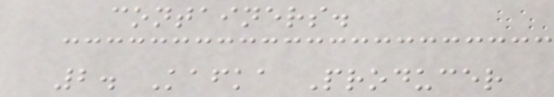containers.
2. Kafka Producer
